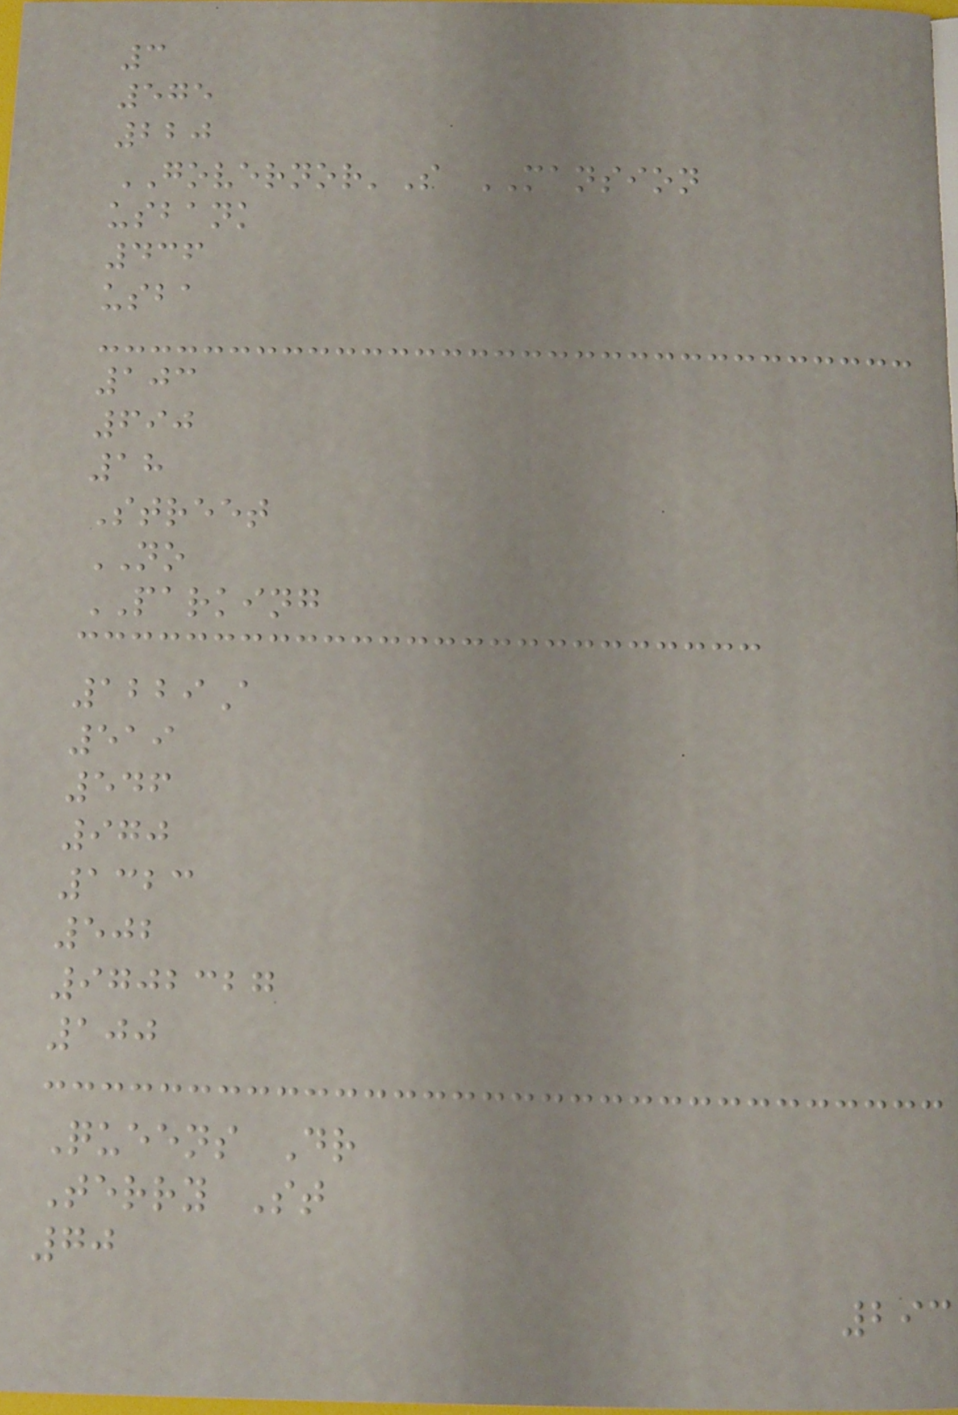3
575
220
GOVERNOR'S MANSION
usbank
436
usba
103
690
18
Street
NO
PARKING
1229A
519
546
970
1323
502
9702327
100
Queens Dr
Terry St
70
293
